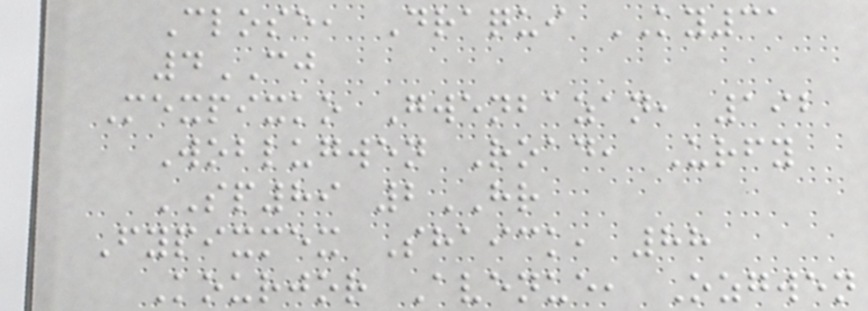Close, Draqui KY31
4CJ
Mexpixko Gwenbazan, 192
Woblugwen Road, Urfy
SP89 2HR
Fypixmex Shaick, 88
Kourjor Avenue, Ozgwen
